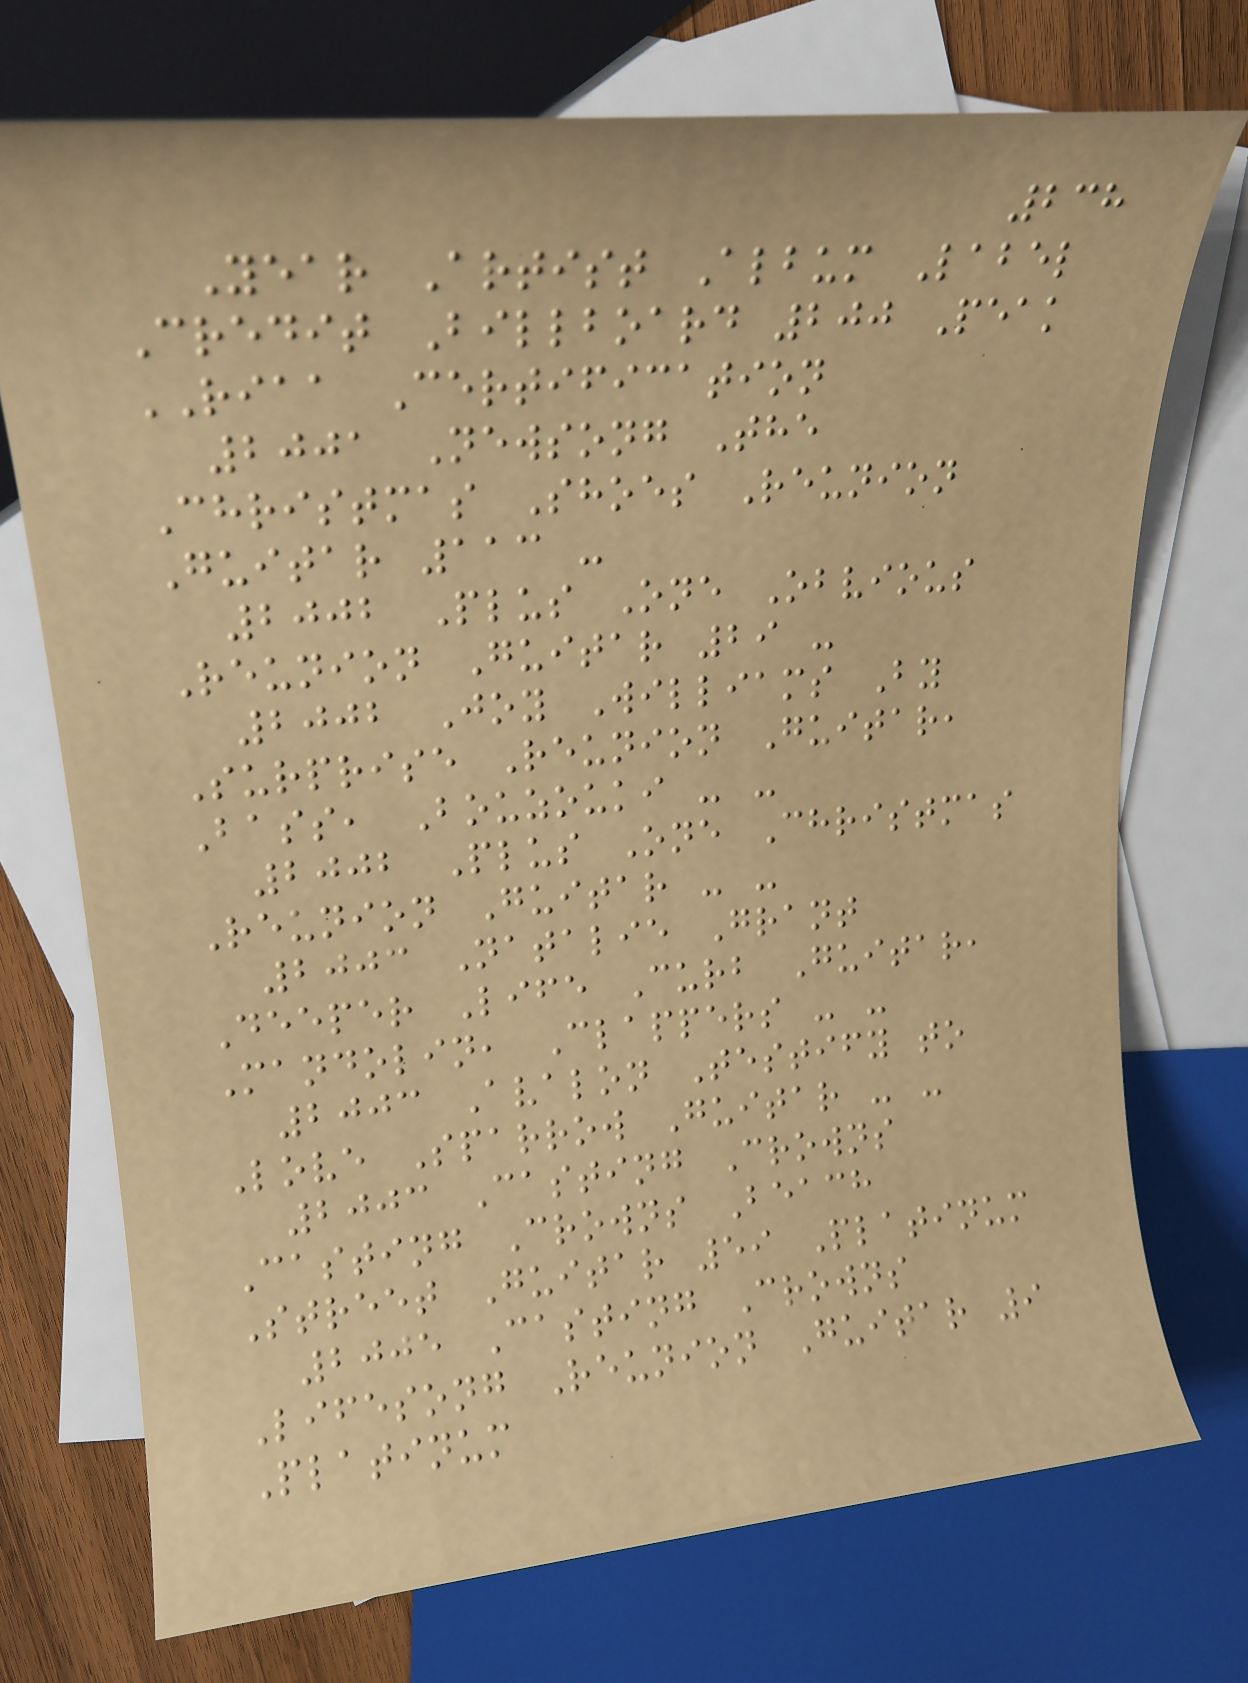238
Year Artist Album Label
Credit Billboard 200 Peak
RIAA Certification
2001 Newsong The
Christmas Shoes Reunion
Guitar 113 -
2002 Plus One Obvious
Reunion Guitar 29 -
2002 Joy Williams By
Surprise Reunion Guitar,
Bass, Bouzouki - -
2002 Plus One Christmas
Reunion Guitar - -
2003 Natalie Grant
Deeper Life Curb Guitar,
Mandolin, Clappers - -
2003 Avalon Testify to
Love Sparrow Guitar - -
2003 Casting Crowns
Casting Crowns Beach
Street Guitar 59 Platinum
2005 Casting Crowns
Lifesong Reunion Guitar 9
Platinum
